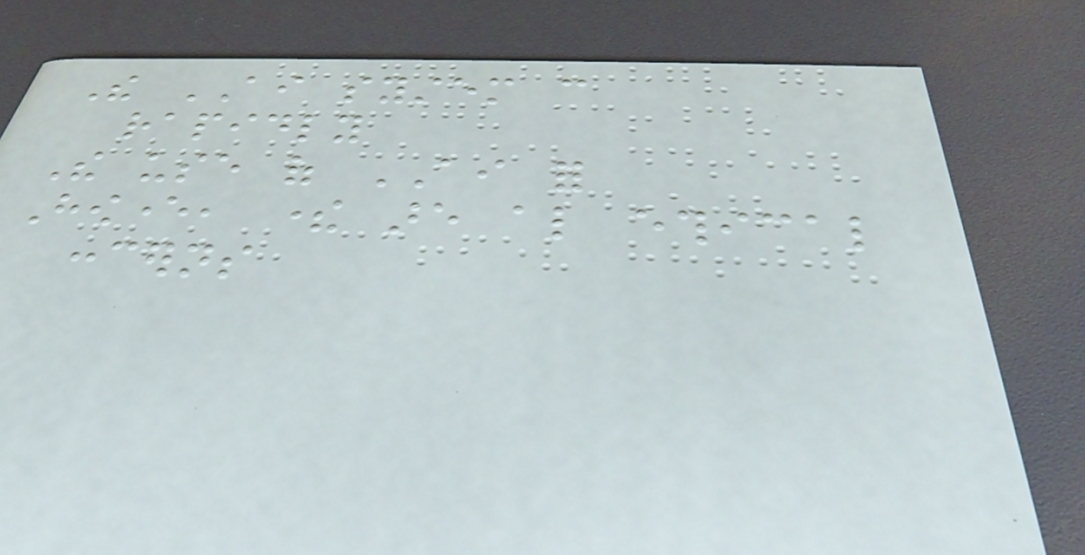The AI system can
rapidly
The use of AI for
However, there are also ethical
concerns
